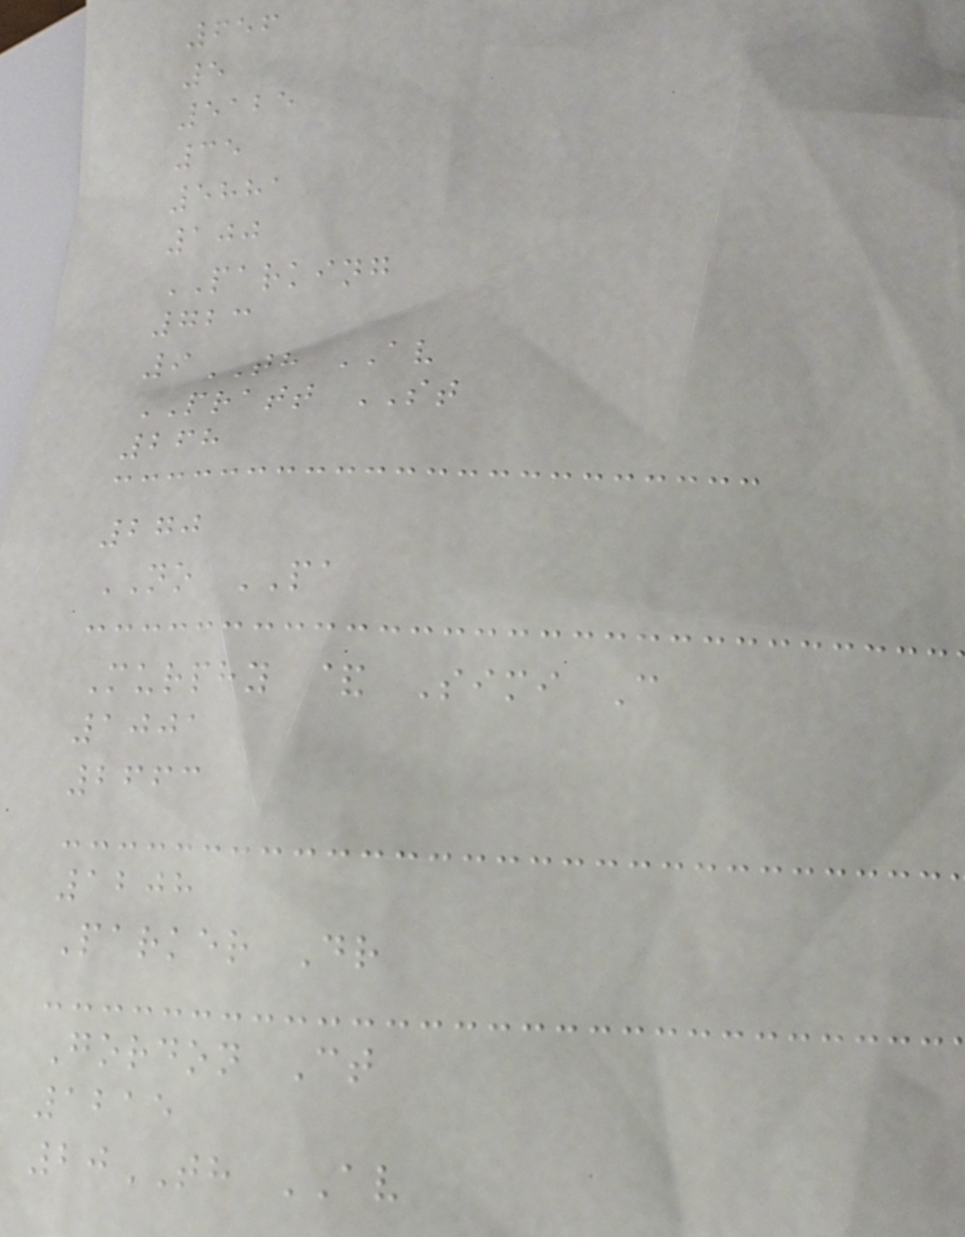656
5
5125
35
5881
100
PARKING
723
9TH AV
PRATT ST
268
270
NO PA
Murphy & Simi C
1001
2663
1208
Parker Dr
Gordon Ct
1215
20TH AV
